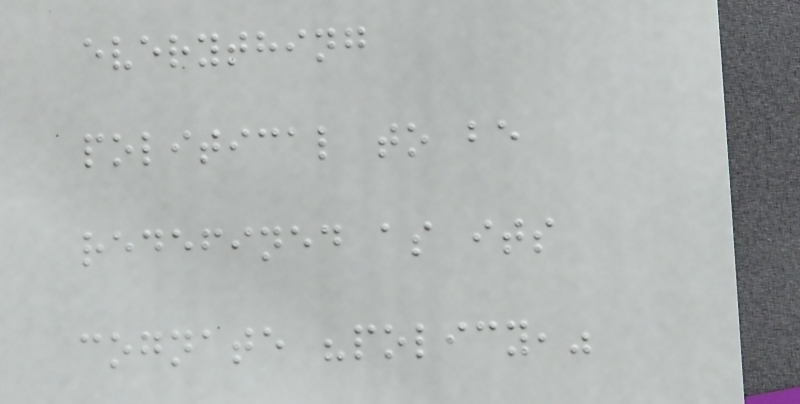everything
political to be
redefined as its
cognate "policy,"
